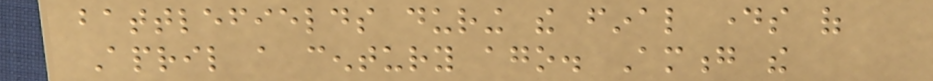battlefields during the final days of
April a century ago. Among the
